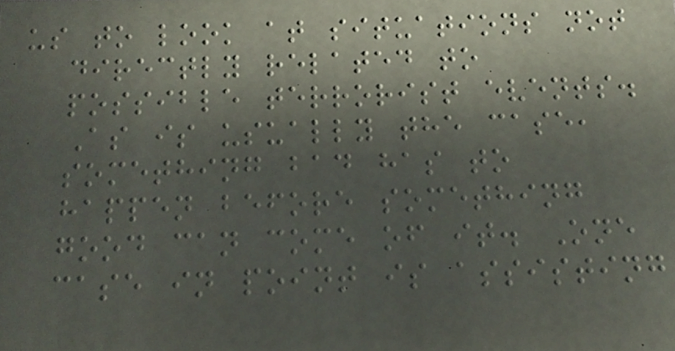us to look at situations not
directly related to
possible terrorist events.
As is usually the case,
something bad has to
happen before something
good can come of it. One
case in point is assisting
